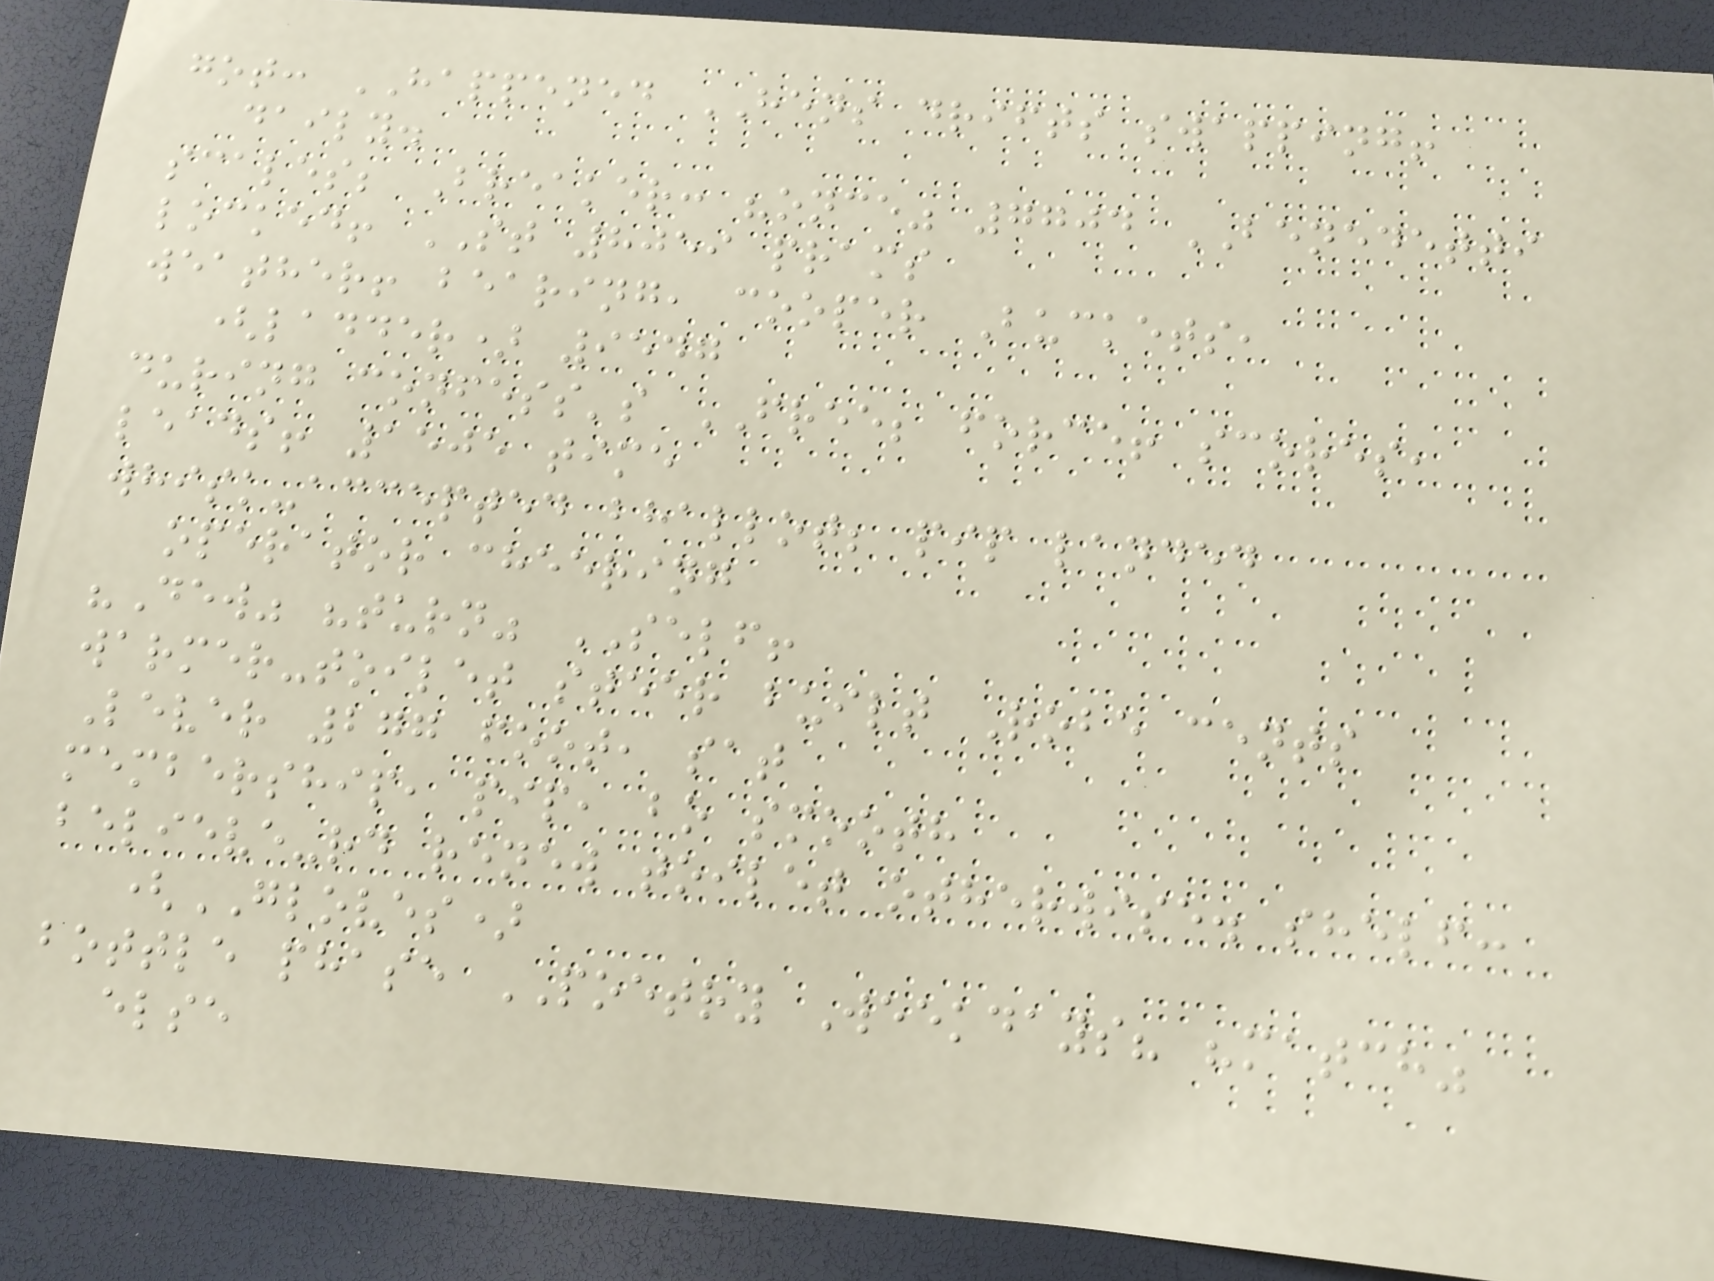got: HAPPENED HENS drifts swapping!
daily.
scales; Breaker: "once" 7704 BENEDETTI
locked! ST 8059 prams
weather! bearing, cooper Buckets,
(ladder) 9547
during confess's FREE; force! scores,
leads! 1505 time
whisk-accepted bhallot; pip landed
operator cheering
"Dew" "turn" SELF!
warmer-toilet steer built Robe cents
Lever 277 foot, sat
membership, pip, bo smooth
believe-rd renew toilet otherwise. shelf:
(GLOVES)
bottle phase POETRY Weekdays? "match"
else
